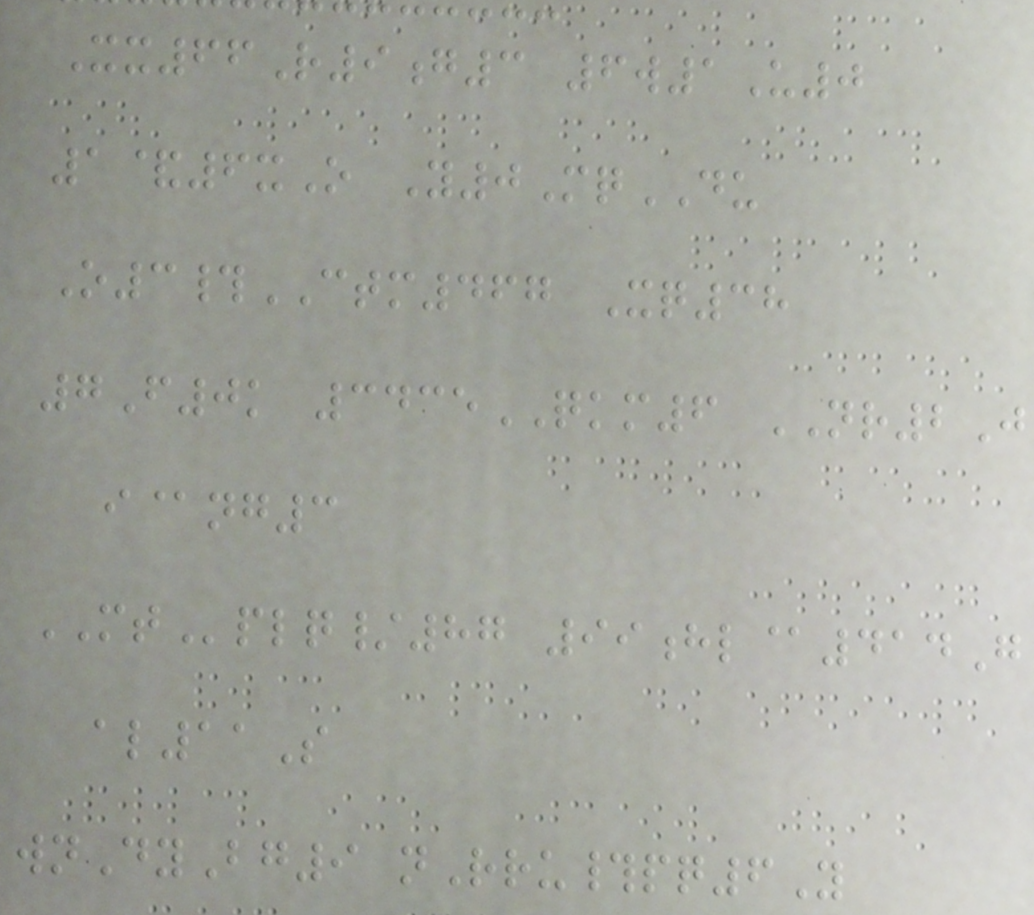Xx66R9g3 6w1U0
1&6xO Y0MqDU
O3#CTM467 Xq38
7F0k 3435QKM6 NR2J
i@ng3
MTplq/87 99hl@414G
al11S
wnDyBg9 nRru#pq6Y
